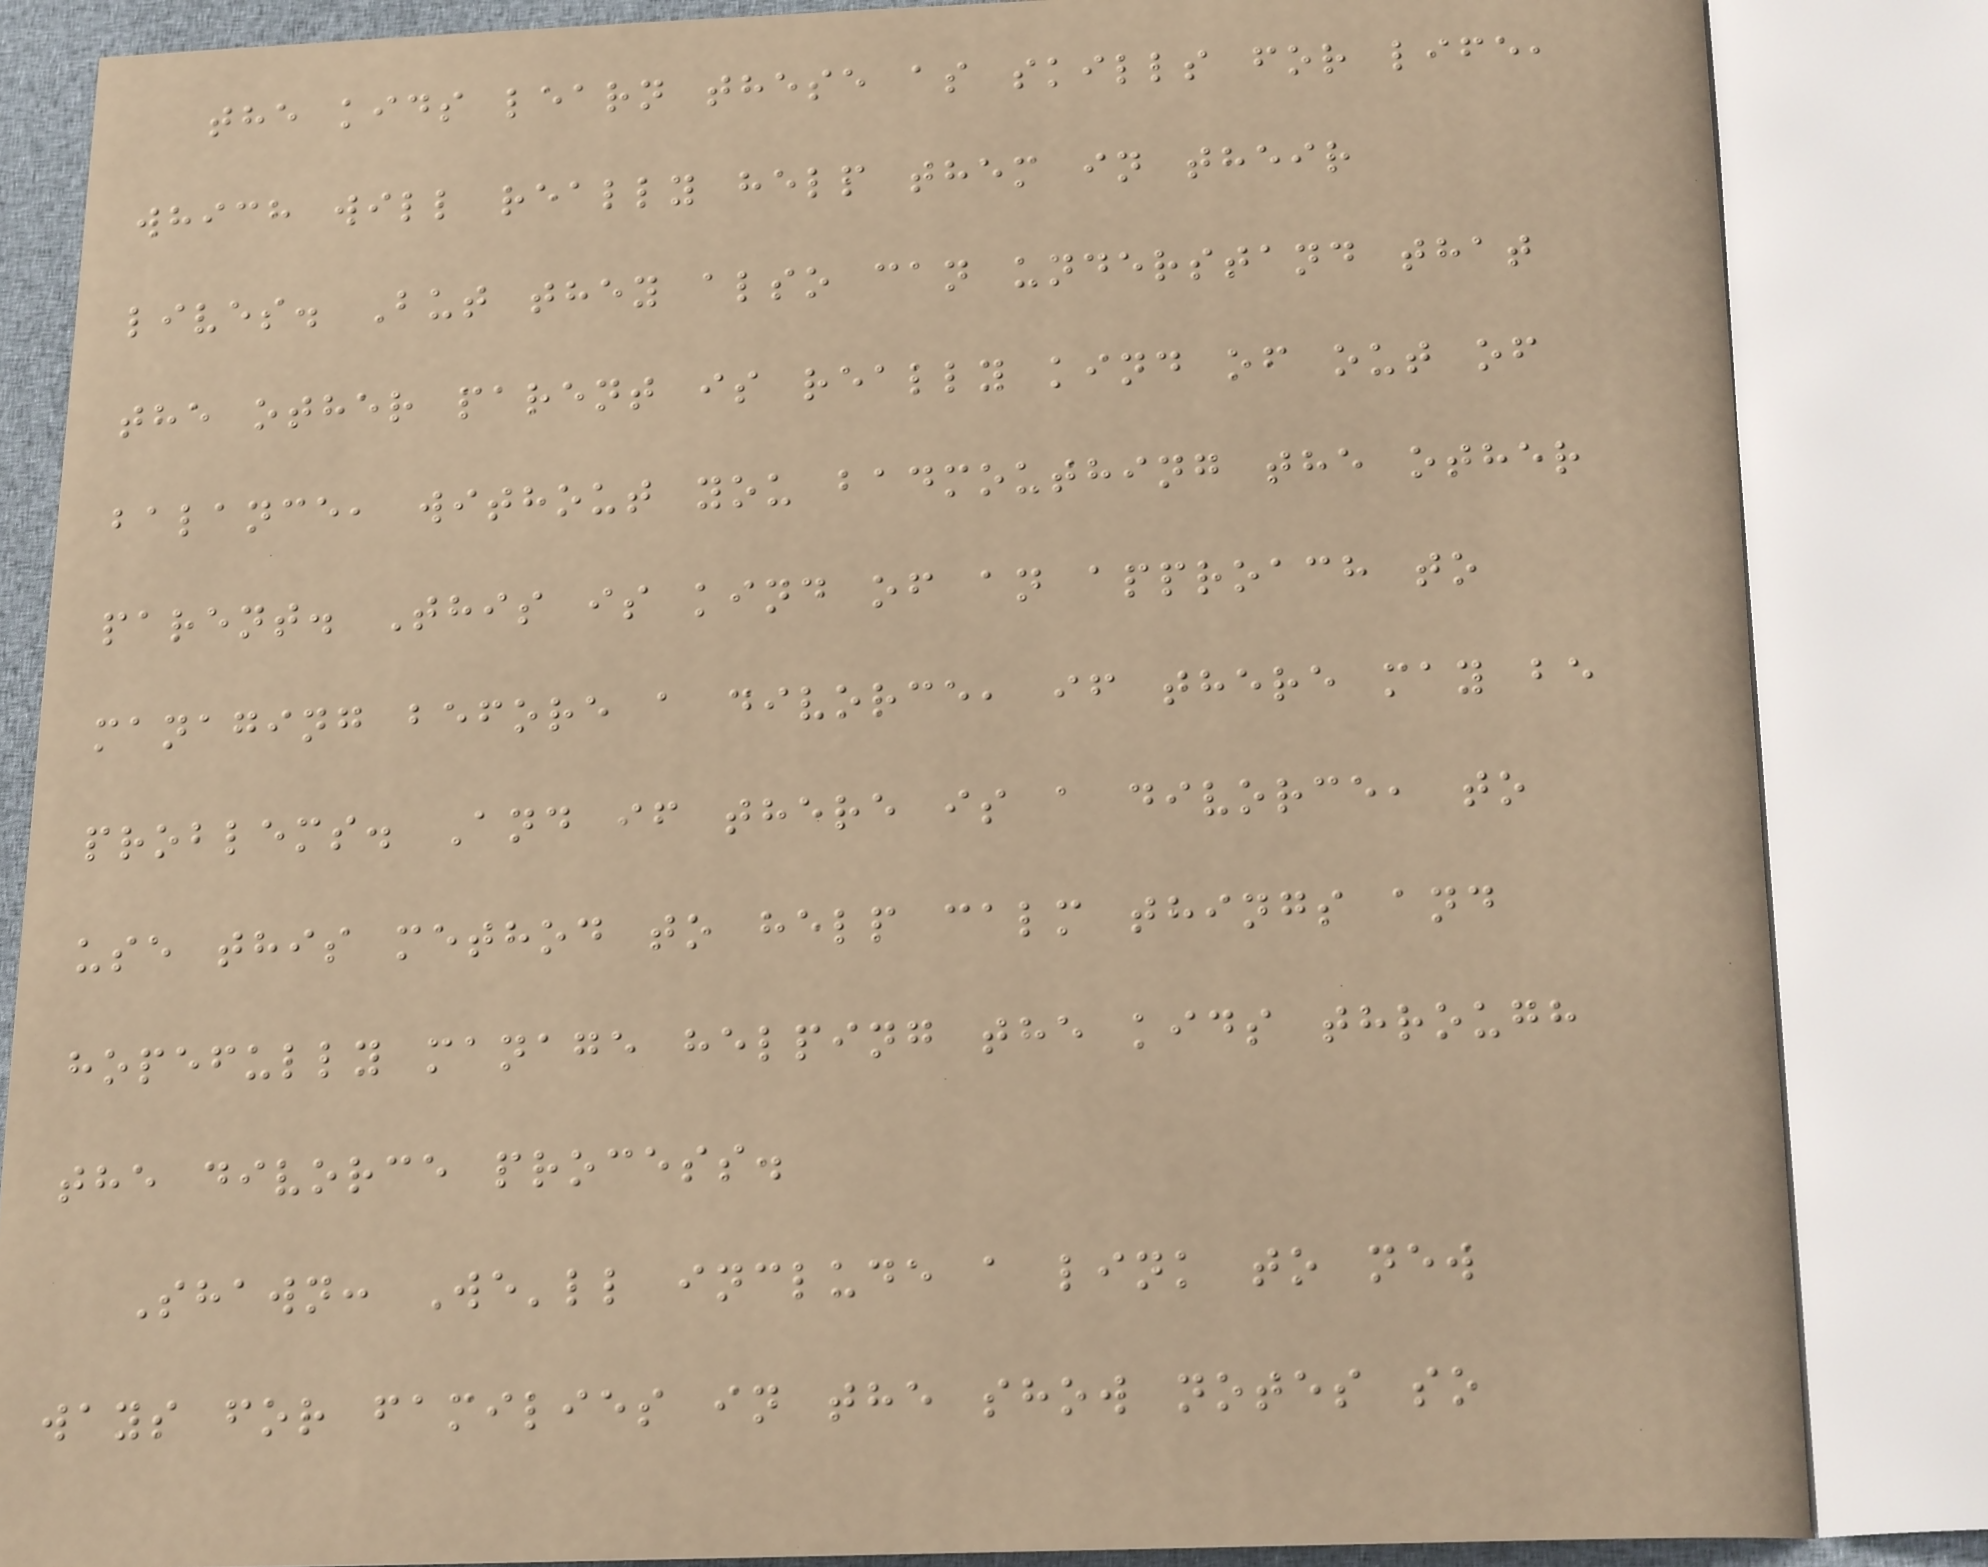the kids learn these as skills for life,
which will really help them in their
lives. But they also can understand that
the other parent is really kind of out of
balance, without you badmouthing the other
parent. This is kind of an approach to
managing before a divorce, if there may be
problems. And if there is a divorce, to
use this method to help calm things and
hopefully manage helping the kids through
the divorce process.
Shawn: We'll include a link to new
ways for families in the show notes so
